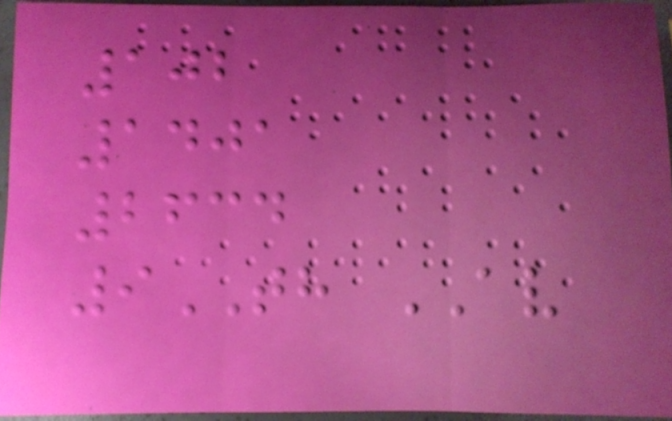102
1401
2634
9TH AV
